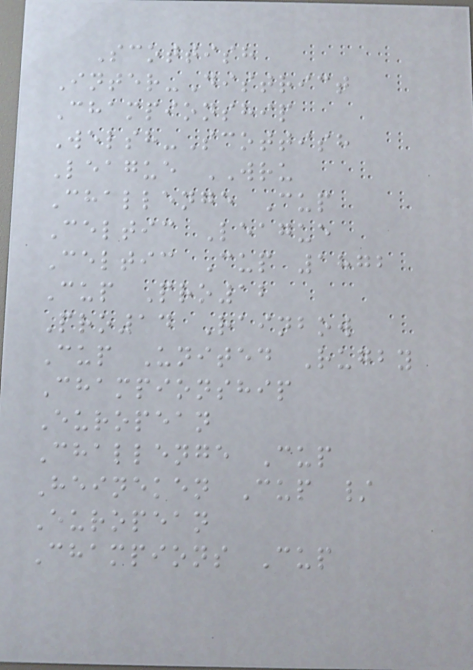Scottish
Inter-District
Championship
Welsh-Scottish
League WRU
Challenge Cup
Celtic League
Celtic Cup 1872
Cup Pro12
Pro14 Rainbow
Cup United Rugby
Championship
European
Challenge Cup
Heineken Cup /
European
Champions Cup
